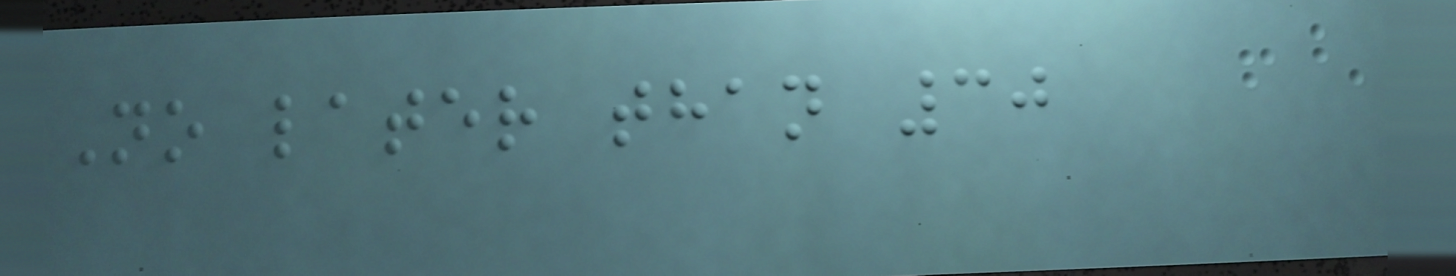No later than 30
